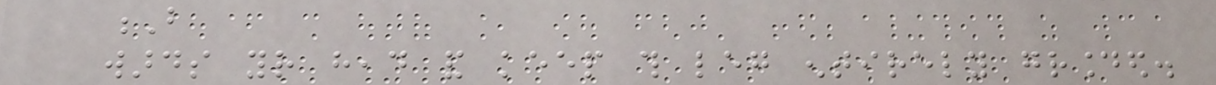B
wards your head and keep this leg entirely grounded.
